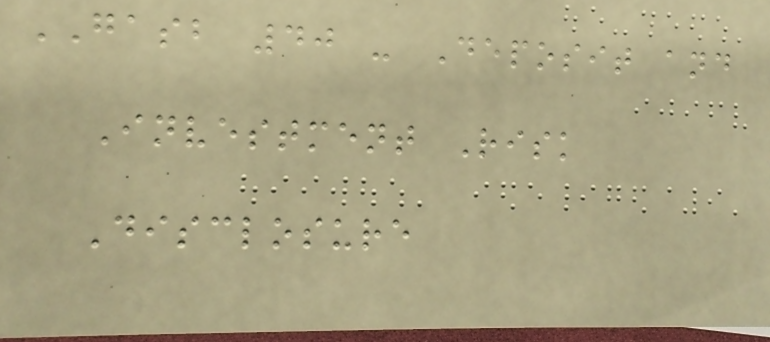GASB 40 - Deposit and
Investment Risk
Disclosure
